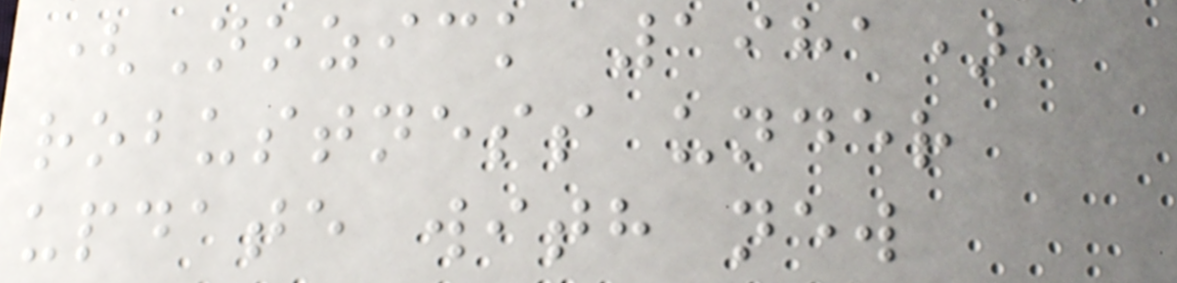(Nozick 1981),
robustness under
update with new
